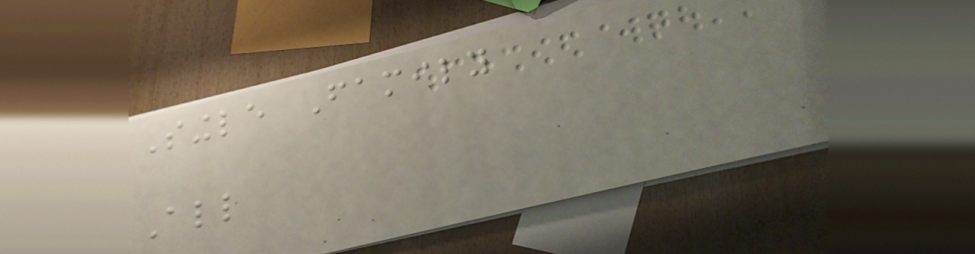Single Family
All
